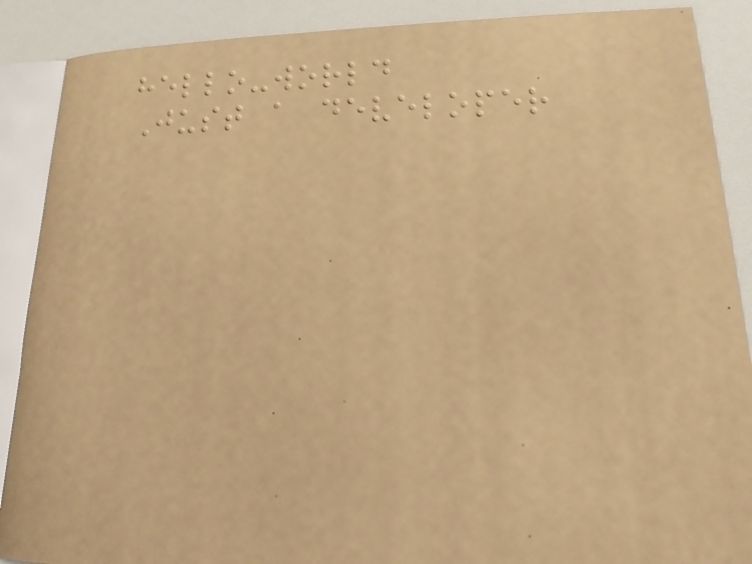hello-world
Just a developer
